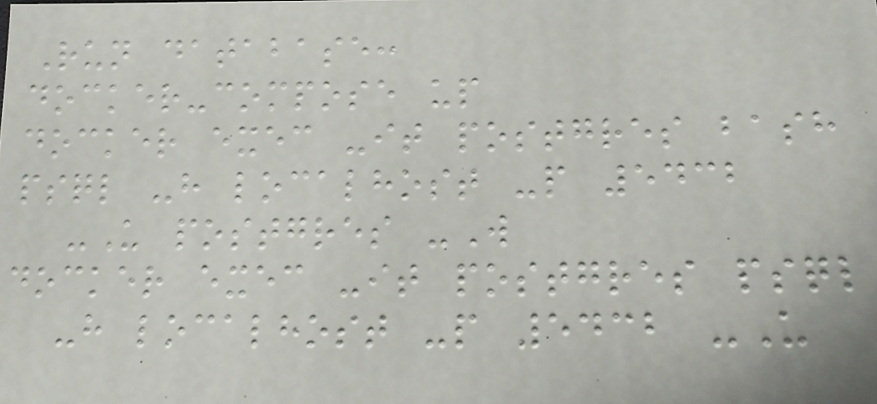Run database:
docker-compose up
docker exec -it postgres bash
psql -h localhost -p 5432
-U postgres -W
docker exec -it postgres psql
-h localhost -p 5432 -U
